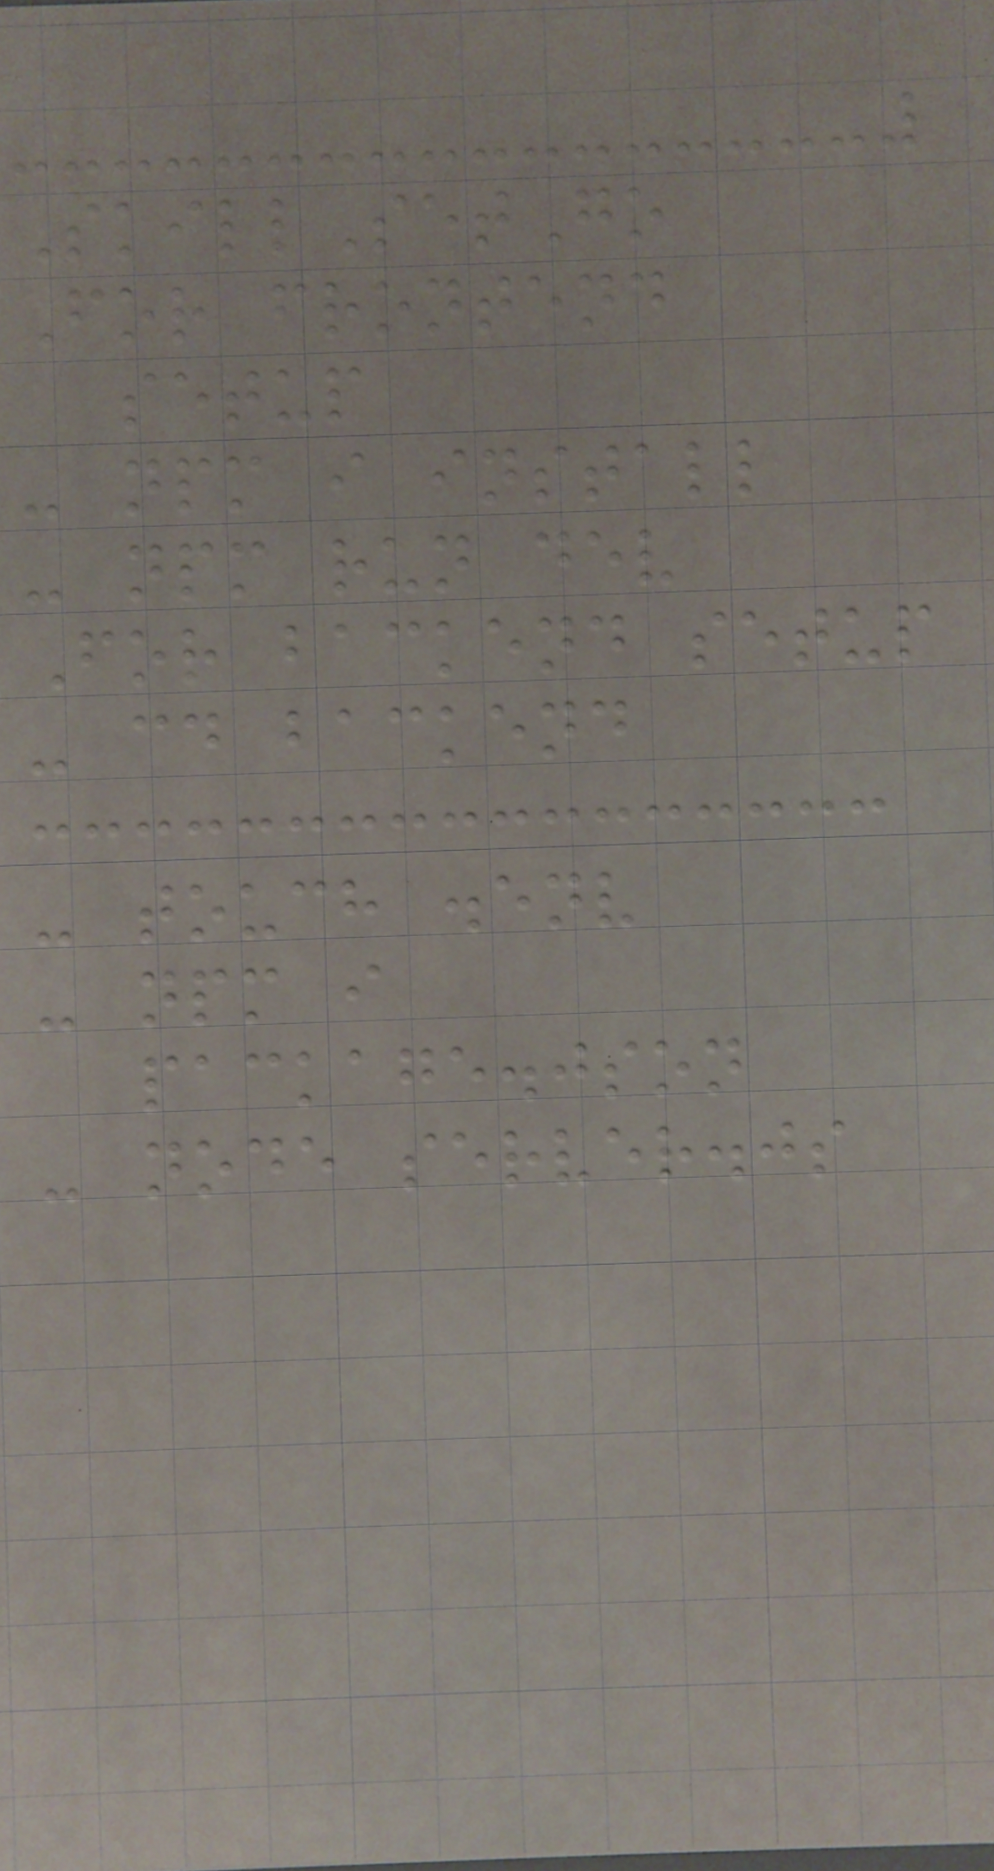SkillSetGo
For frontend
setup
- npm i install
- npm run dev
For backend setup
- cd backend
- touch .env
- npm i
package.json
- node server.js
